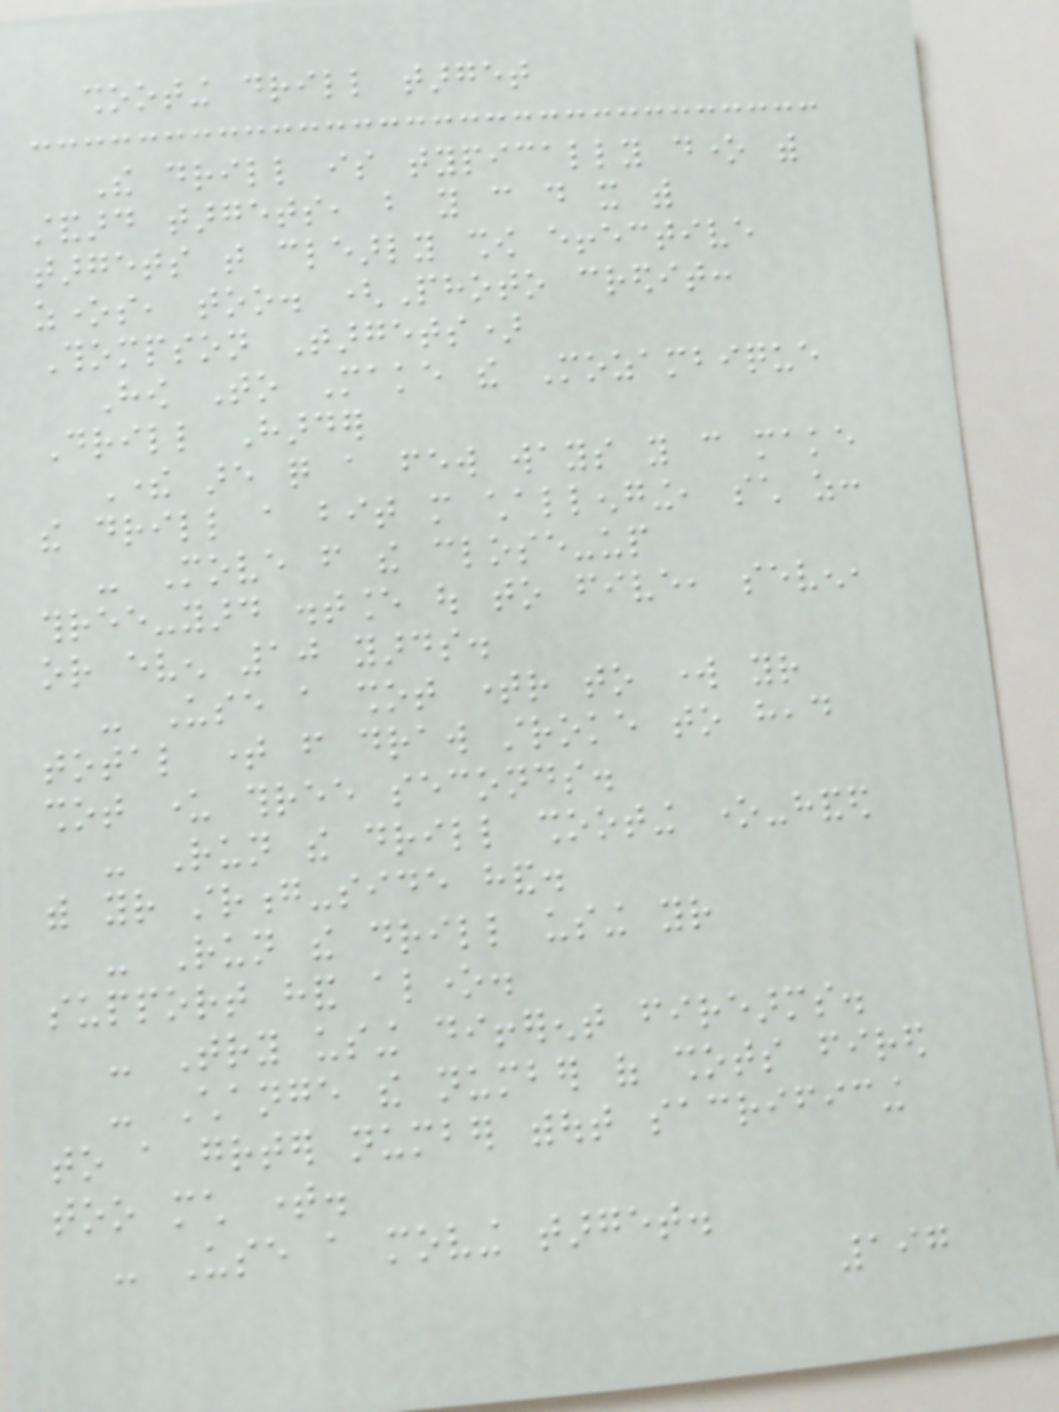shooting drill target
The drill is typically done with
standard targets, but you can do it with
targets that clearly show effective
zones, too. (Photo credit:
Thompson Targets)
How To Make the Mozambique
Drill Harder
There are quite a few ways you can make
the drill a bit more challenging, such as:
- Move from the close-up
three-yard distance out to five, seven,
or even 10 yards.
- Use a shot timer to work your
total time from draw stroke to head
shot under three seconds.
- Run the drill shooting one-handed
with your strong-side hand.
- Run the drill using your
support hand alone.
- Try using different firearms.
- Change the number of shots fired
to a greater number without sacrificing
too much time.
- Use a moving target.
197
